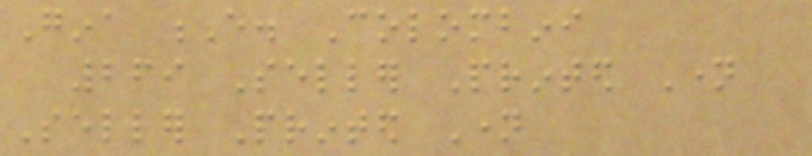Gina E. Colombini
269 Seller Printed Name
Seller Printed Name
